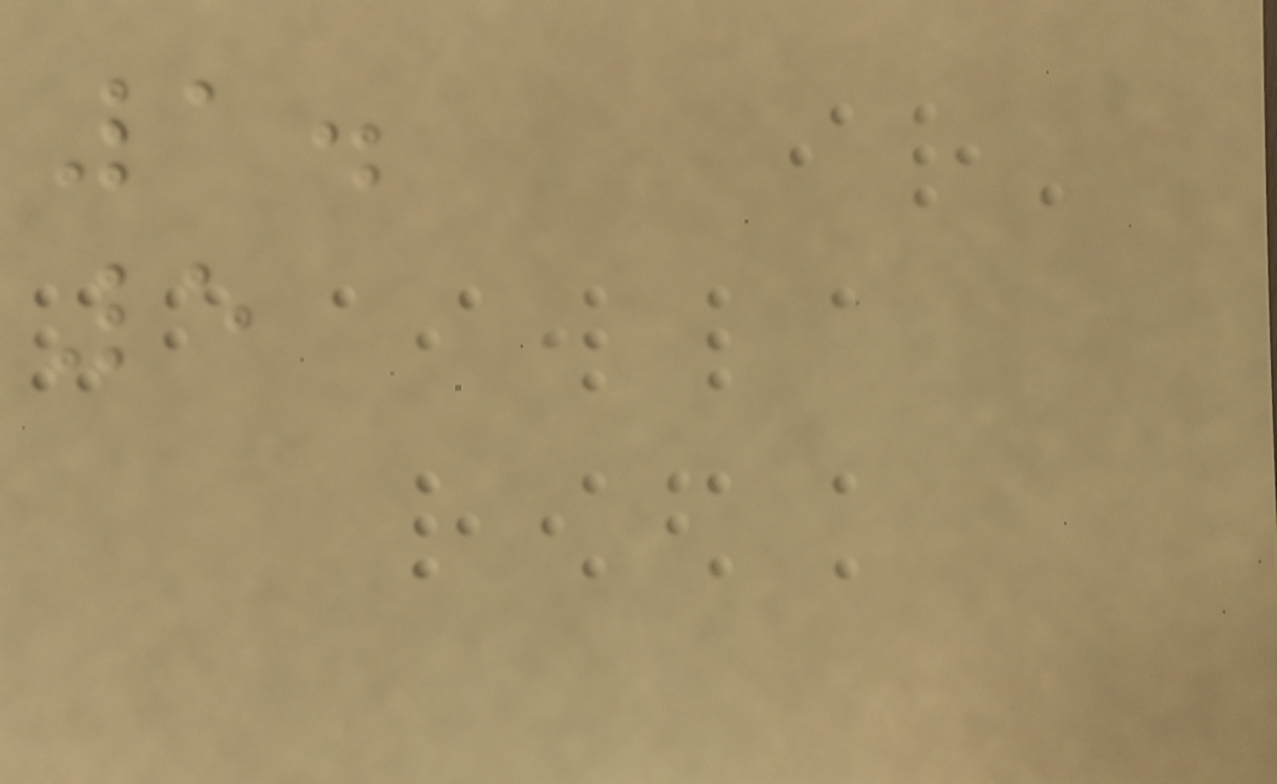1.
5
